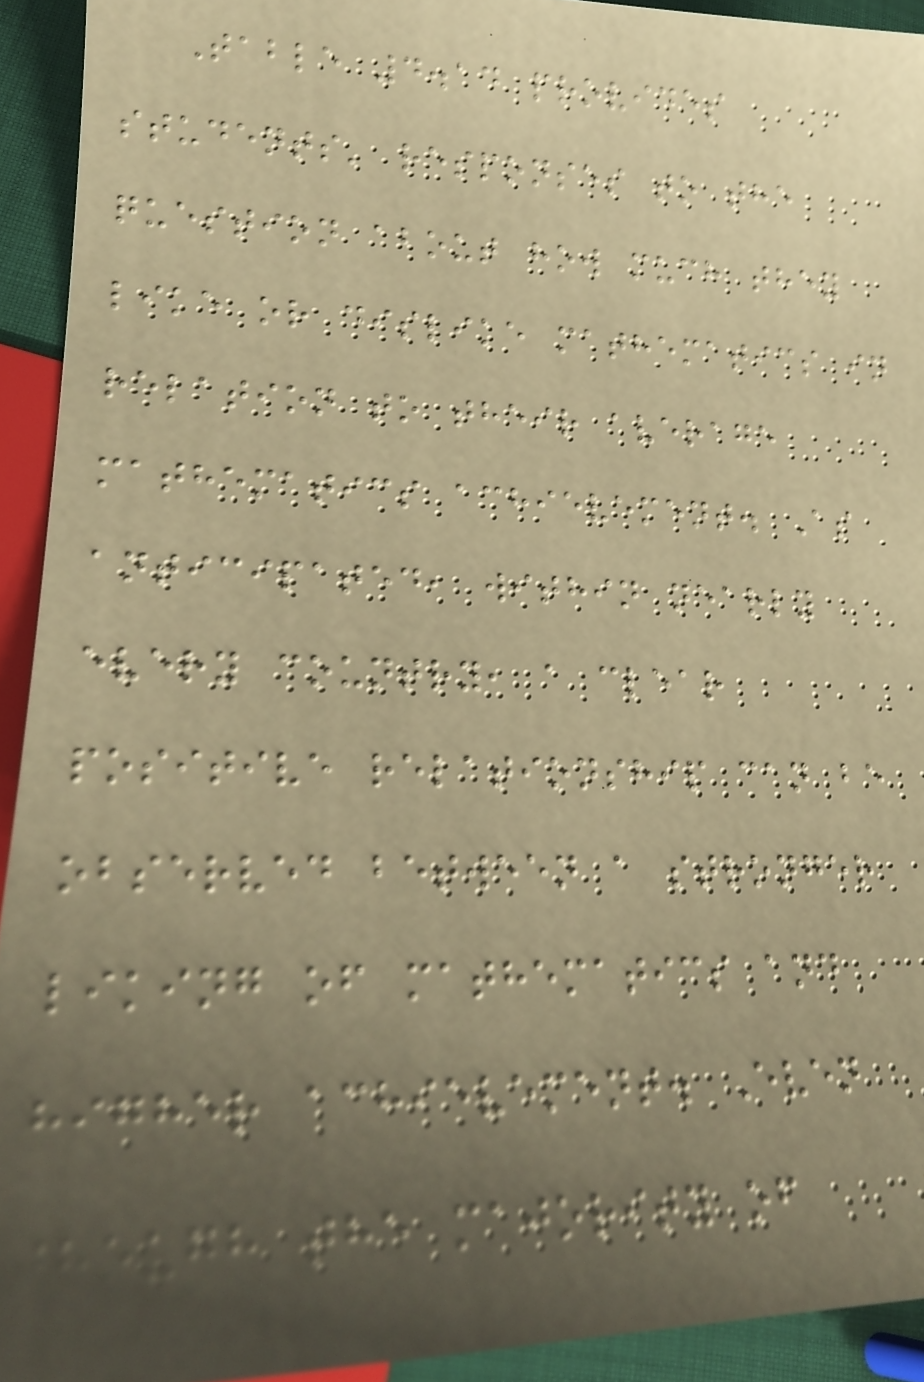Table 4.14 provides
students' responses to the
question about how much they
like or dislike mathematics in
relation to their average
mathematics achievement. As
anticipated, within nearly
every country, a clear
positive relationship can be
observed between a stronger
liking of mathematics and
higher achievement. Even
though the majority of
